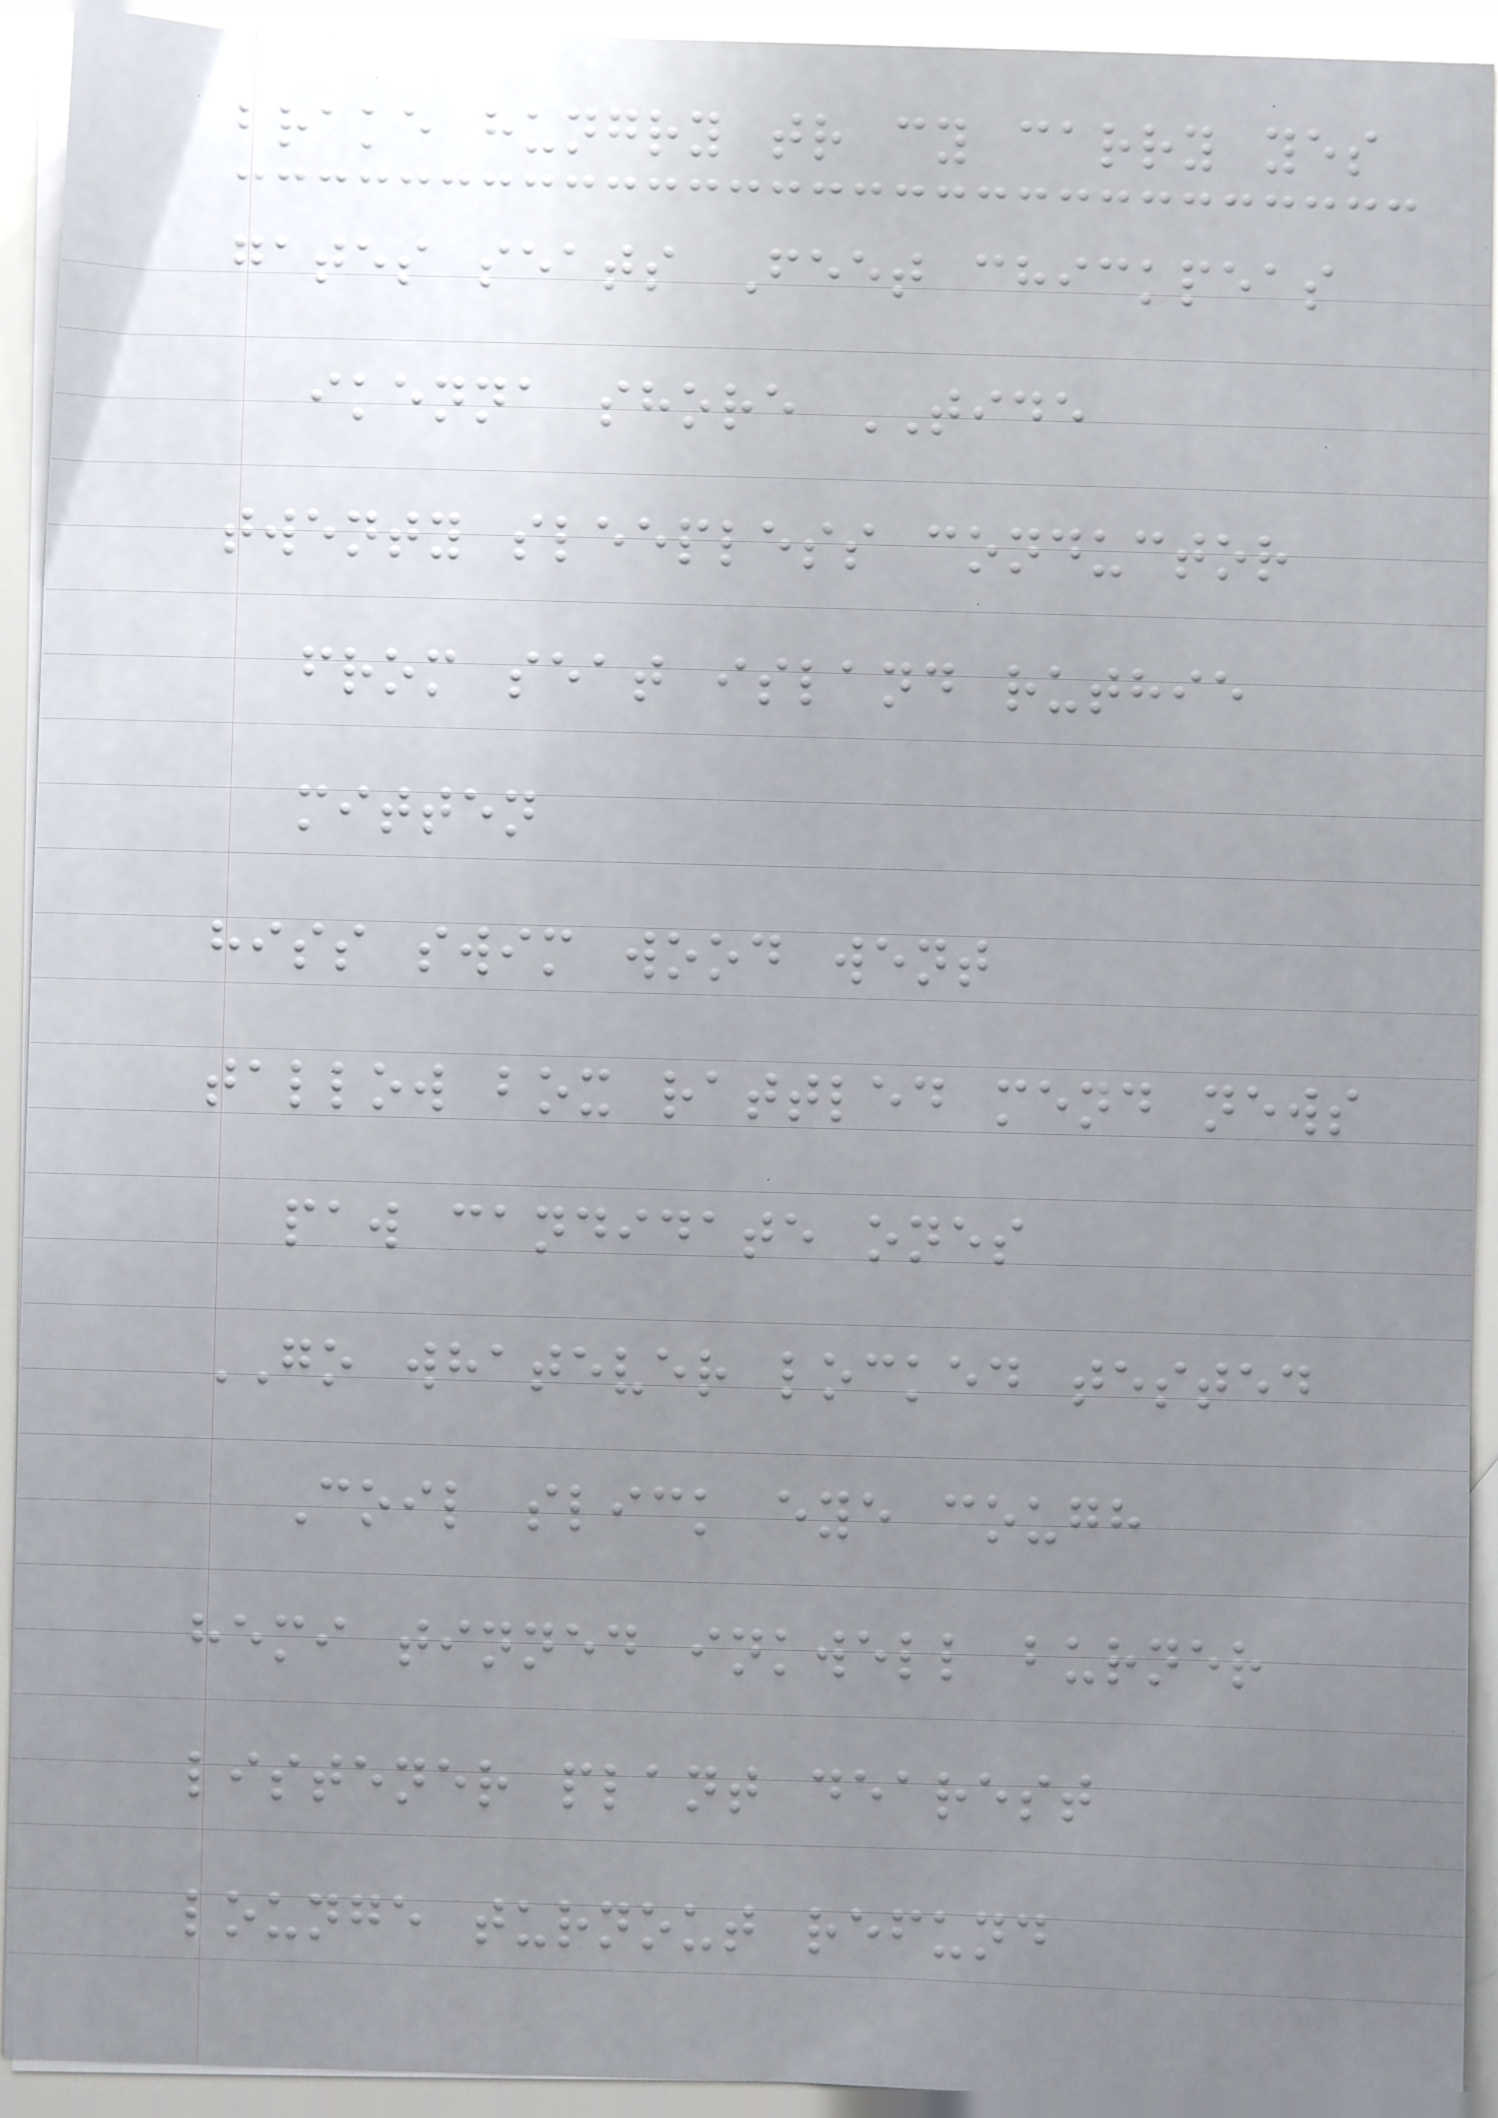brake hungry tr cy carry yes
gates seats Feet chickpeas
ikenna shore TIDE
twenty sleepless conductor
from seat island ruthie
mitten
hiss swim wood went
tallow box rattled mend news
paw candidate ones
GO whatever locked tested
Coil slick eye cough
hemi tinned inkwell burner
listener plant dearest
lounge turnout refund
